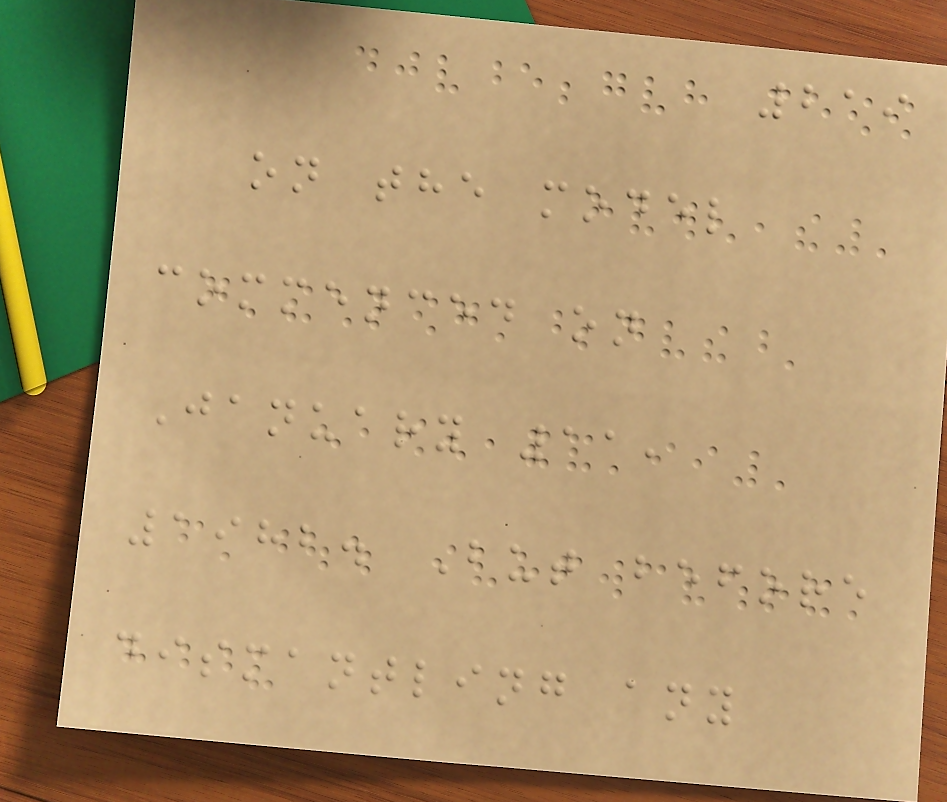219
on the model
commenced on
January 11,
1982. But before
dismantling any
